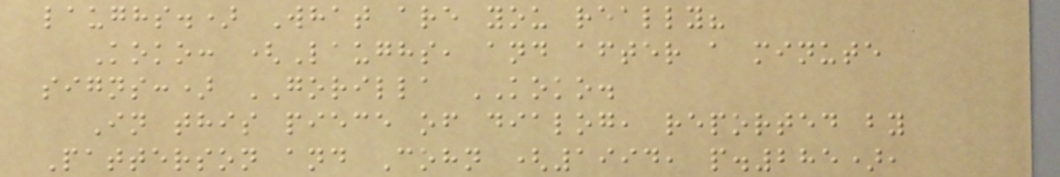laughs.) What are you really?
Koko: (Laughs, and after a minute
signs:) GORILLA KOKO.
In this piece of dialog, reported by
Patterson and Cohn (1994, p.285),
